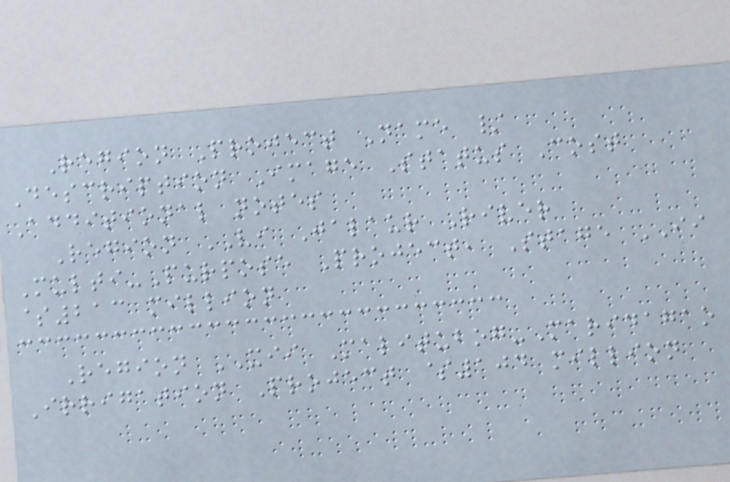Region Project Name /
Description Image Status Cost
Additional notes
Region VI Jalaur River
Multi-Purpose Project, Stage II
$213 million
Region XII Malitubog-Maridagao
Irrigation Project $104 million
